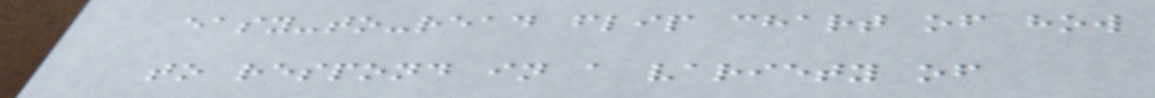easy-to-read flip chart of how
to respond in a variety of
